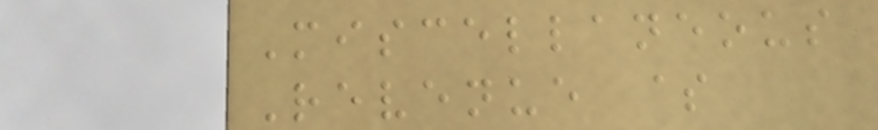Miscellaneous
Revenue $
